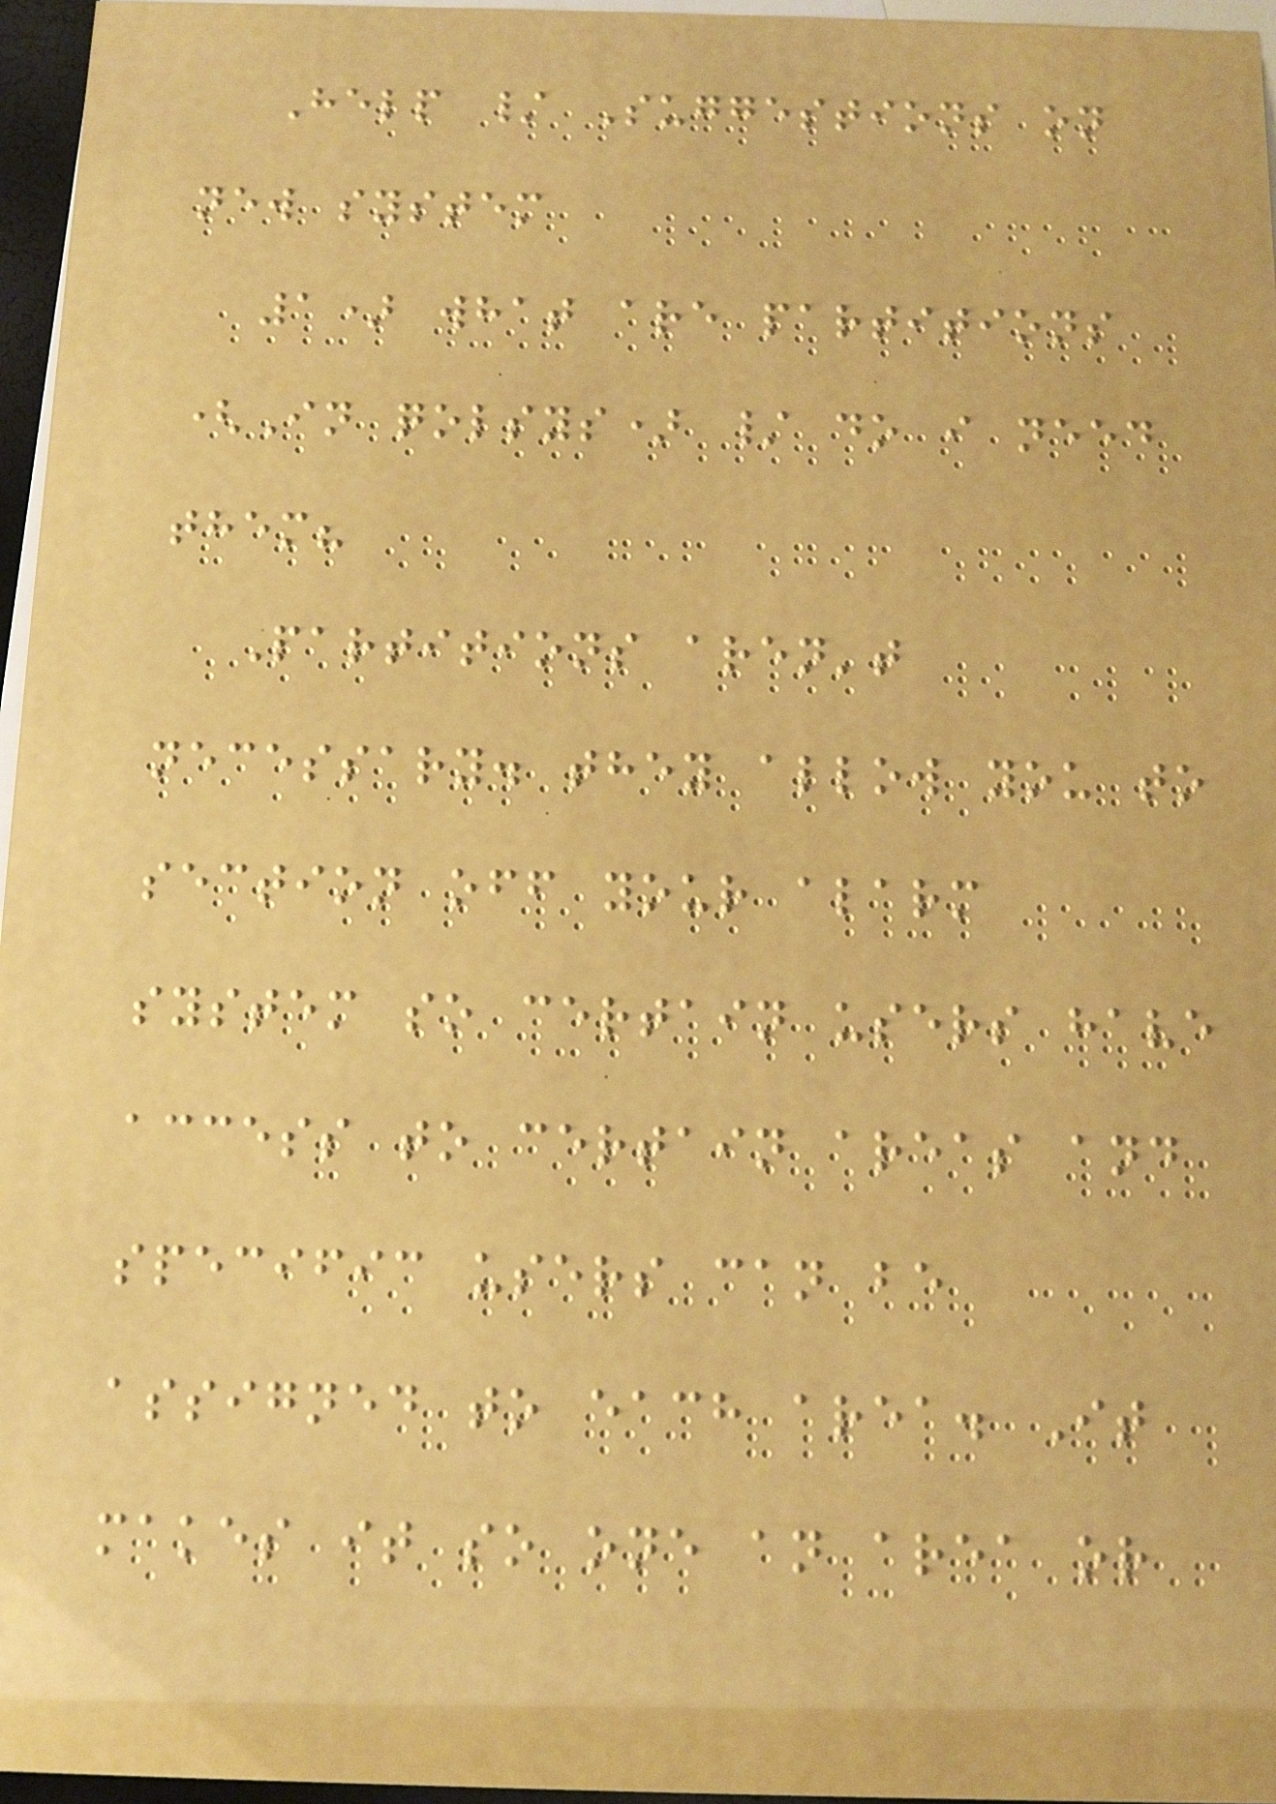Help / Suggestions on
new system
1) what are partitions
(In qolsys) / do i need
them?
Partitions aren't
necessary. they allow you to
section off your alarm
system so certain users have
access to certain areas and
specific users can be
assigned to each area. It
makes it so one an area or
